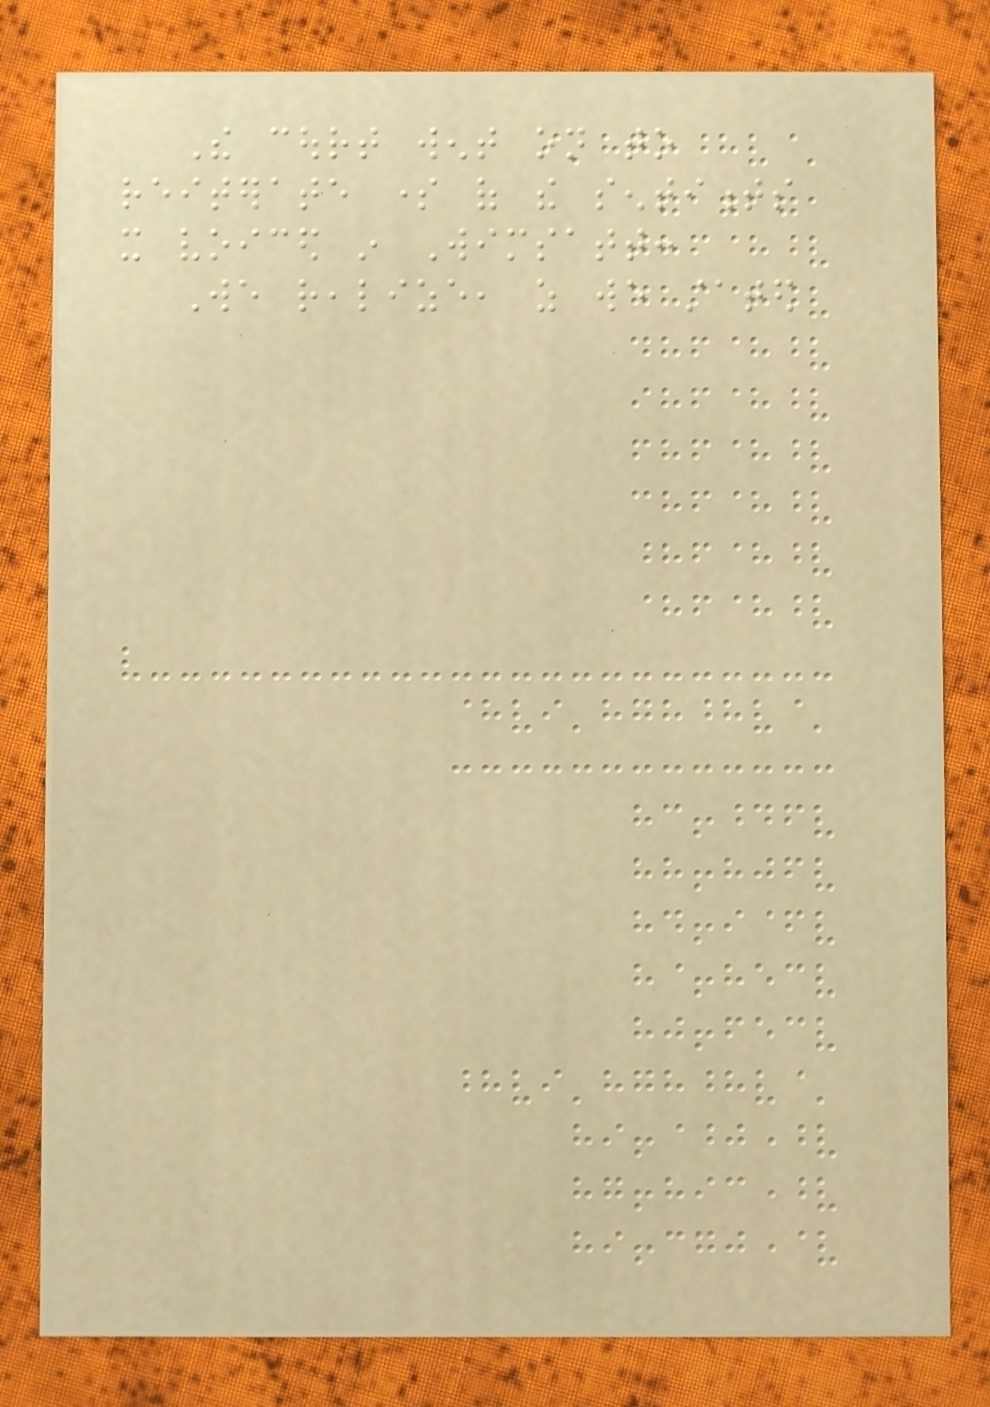The court went on to
reiterate some of the sentiments
it voiced in Wimsatt:
We realize, as we stated
